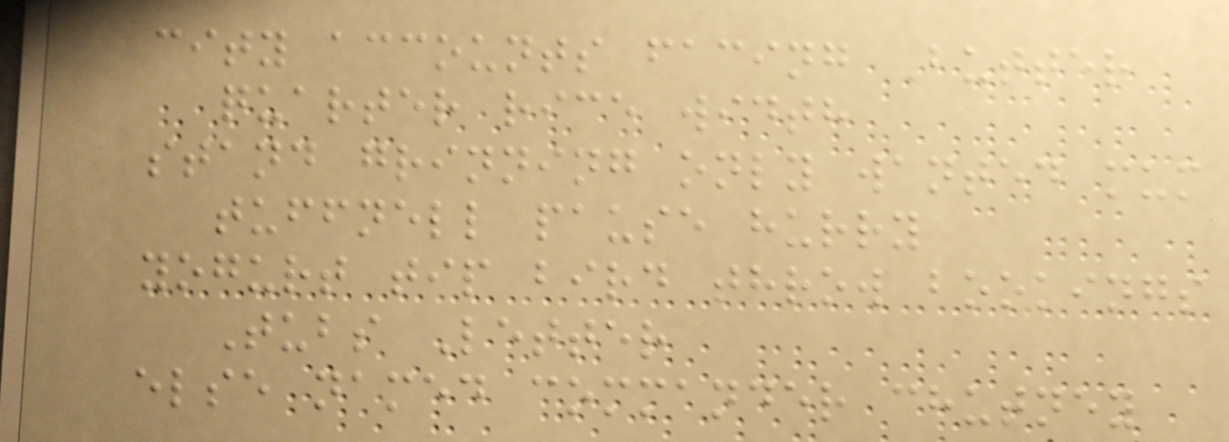city accounts facing Butter
quarter rice width
stand grinning only wanted mum
tuffnell pause hurry
yogurt tip bird throw bookings
Tubs Letter
else named commander chutney
